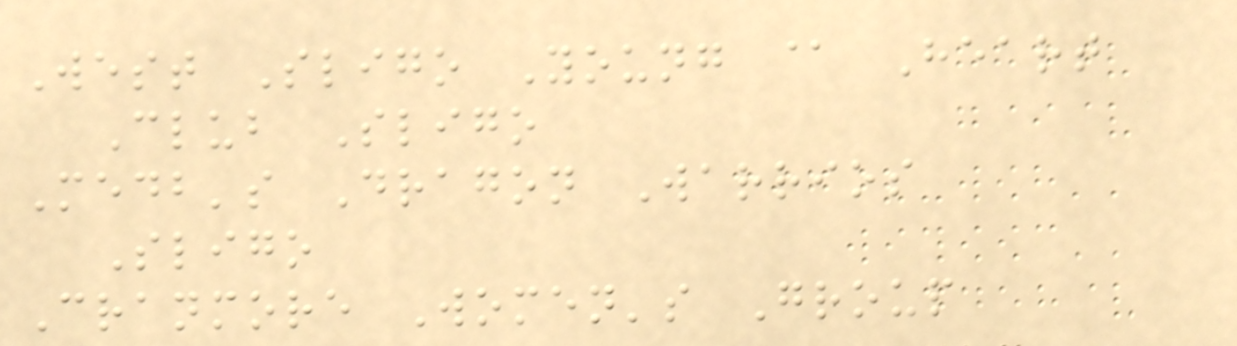West Sligo Young @ Heart
Club Sligo
Medb's Dragon Warrios
Sligo
Cranmore Women's Group
